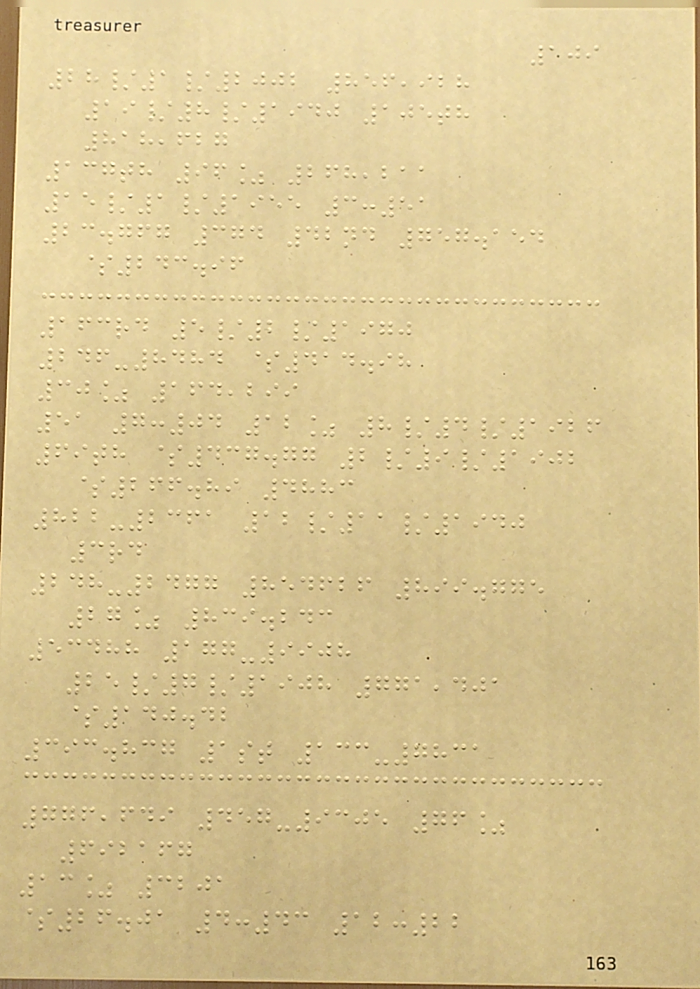109
28/1/2002 856,928
19/8/1940 105th
818,627
137th 96% 268,211
15/1/1955 3:51
23.767 374 42nd 757.154
$243.96
163rd 5/2/1970
246-8484 $414.98
30% 164,299
51 7:04 12% 8/4/1926
69th $437.77 2/9/1902
$266.89 4883
822-2361 12/11/1940
3rd
248-2477 854626 899.775
27% 839.243
53488 177-9908
25/7/1908 771,401
$140.42
393.837 1st 133-7831
776,649 457-9305 76%
692167
13% 3201
$26.01 4:43 12:22
